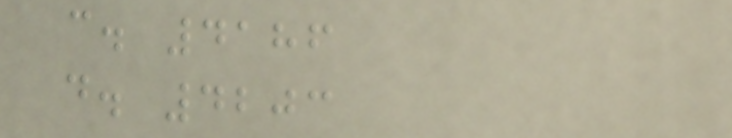c. 4186
d. 4203
